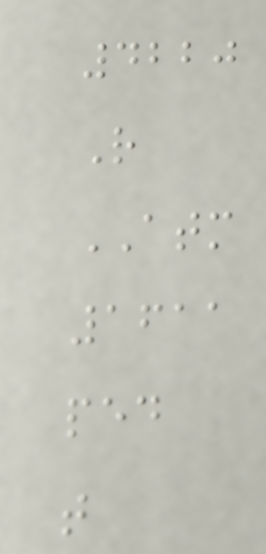4220
R
ATM
1611
ped
t
